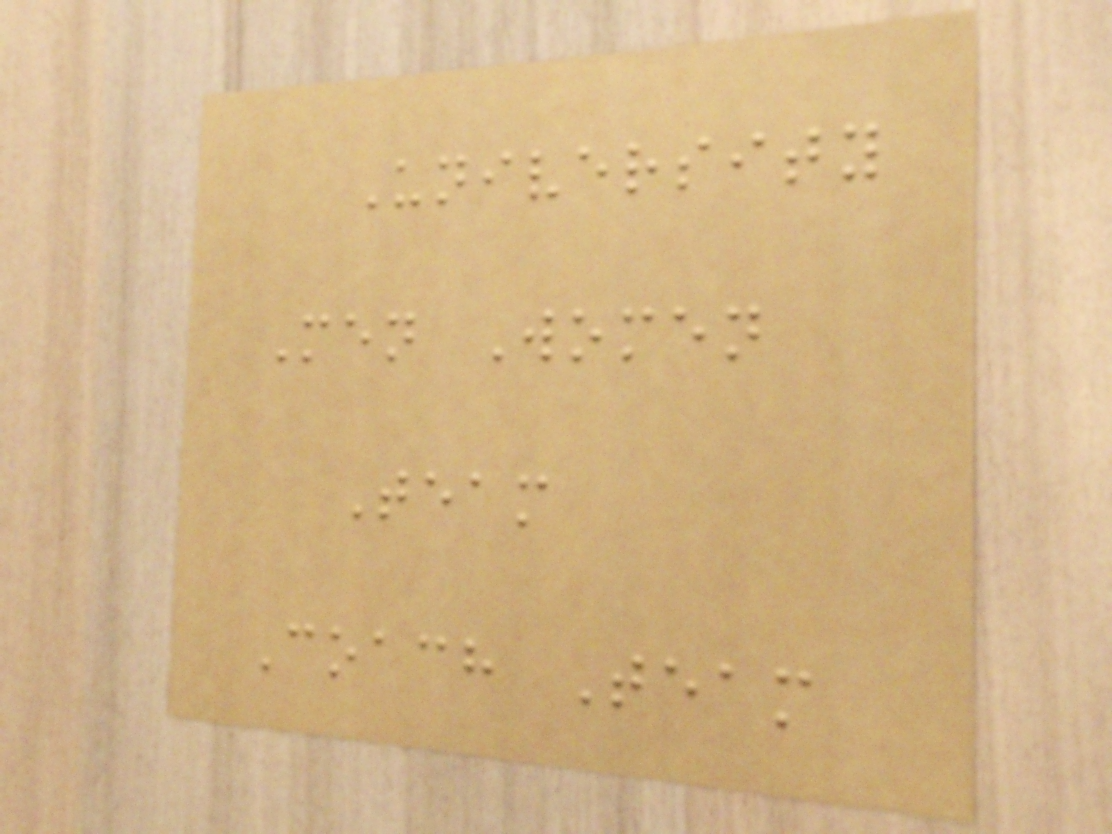University
Men Women
Team
Coach Team
